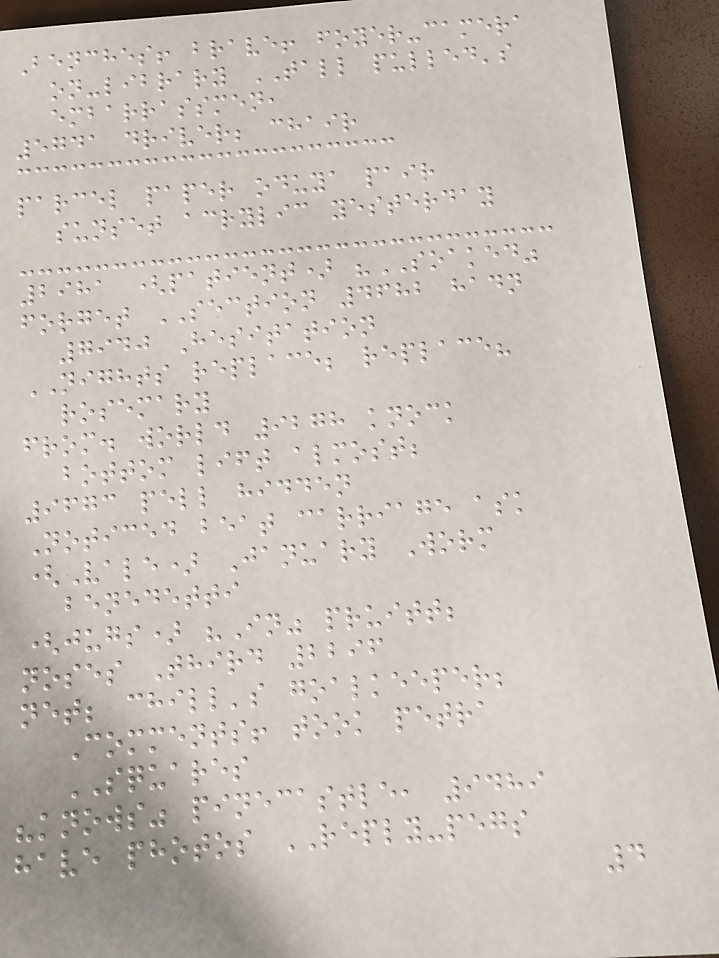Benches! brave! foyer-camera
on-library TALL pulled's
embarrassmen,
5741 driver; chair
parcel paper oduya pair
sunset acrylic yesterday
2981 (patient) "SOAKED"
forget SECTION 4682 hadn
7940 Hesitation
NIGHTS replace; replace?
rosemary
from. world 9278 knock
bottom lift almost;
9673 pell hidden
Noticed beat carriage ask
(Vale) January Worm
benedetti
(jugs) "In" pruitt;
noses Third 2296
net; chill's goalkeeper;
Comments! took petra
SQUARES
"knows" pinecastle, 9489
have photos REPLY-pegs
4
